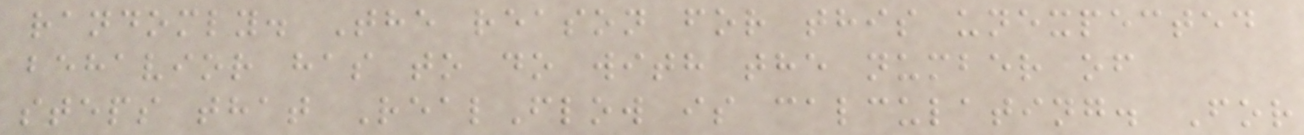randomly. The reason for this unexpected
behavior has to do with the number of
steps that RealFlow is calculating. For
